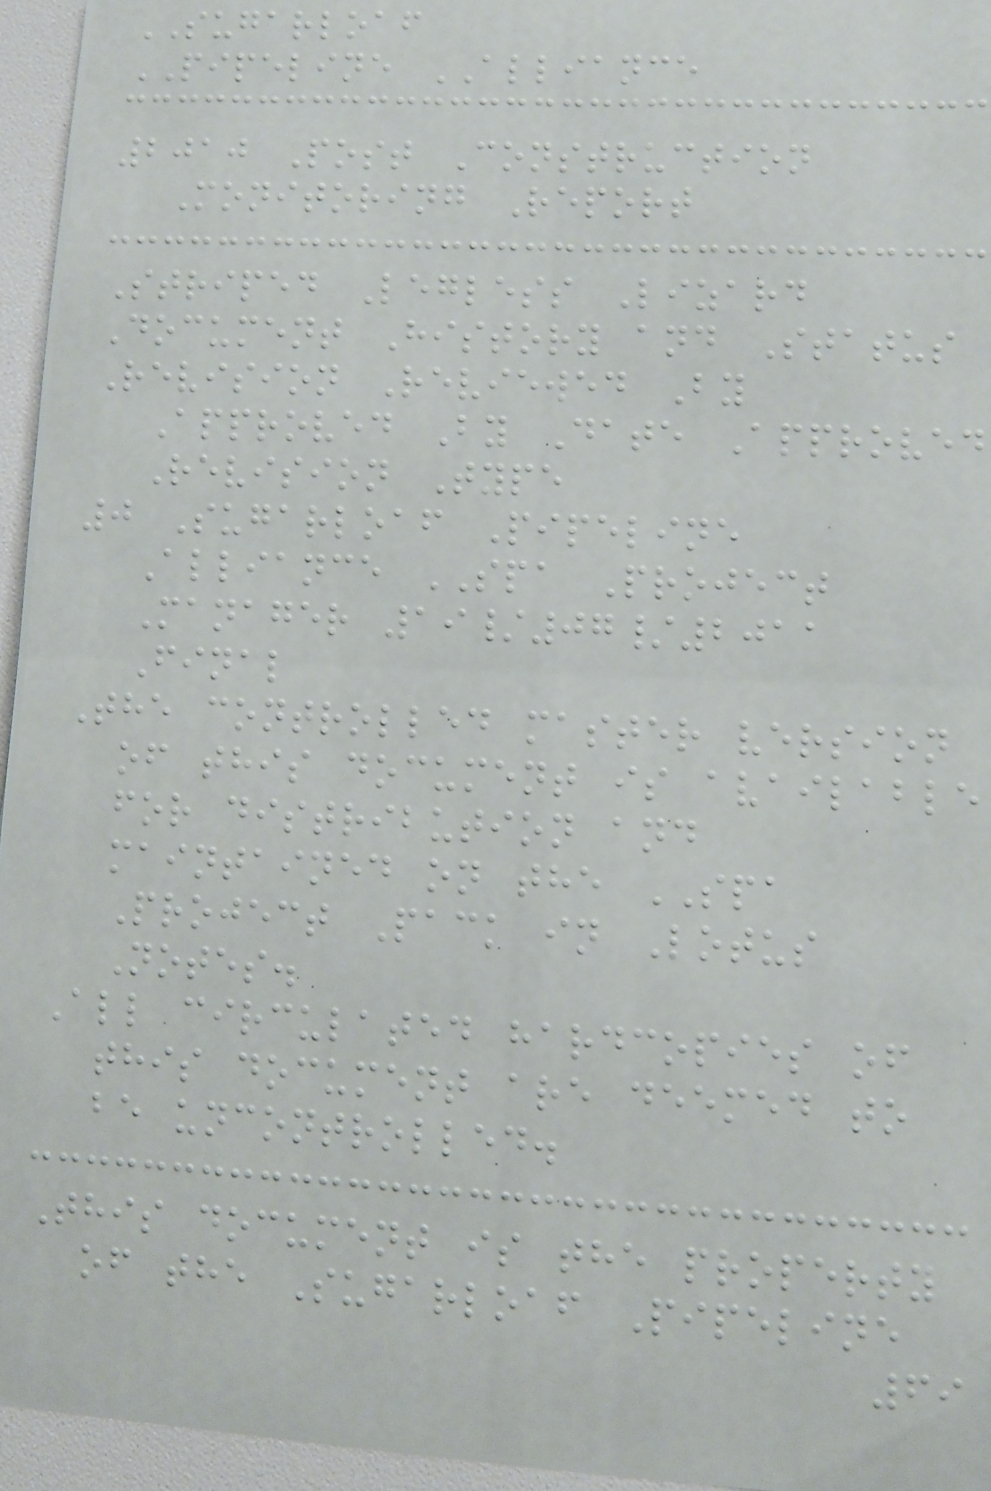SUGARLOAF
PIPELINE ALLIANCE
2010 Post Construction
Monitoring Report
Striped Legless Lizard
Document History and Status
Revision Reviewed By
Approved By Date Approved
Revision Type
0 Sugarloaf Pipeline
Alliance SPA Project
Manager 19/07/2011
Final
The controlled master version
of this document is available
for distribution and
maintained on the SPA
Project Pack in Lotus
Notes.
All circulated hardcopies of
this document are deemed to
be uncontrolled.
This document is the property
of the Sugarloaf Pipeline
69
